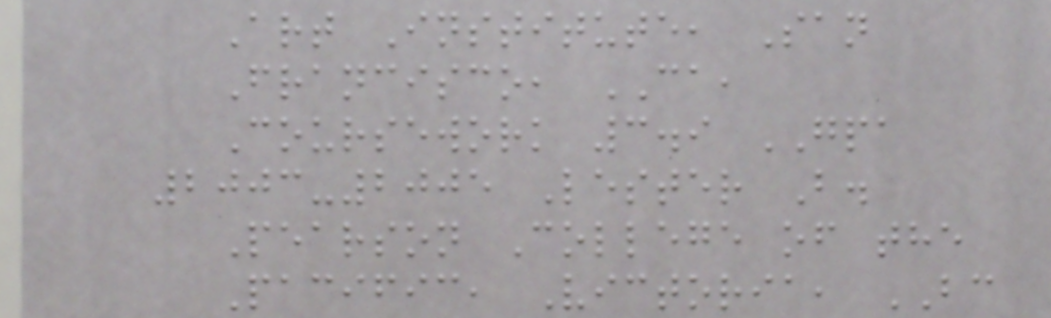Art Institute, San
Francisco, CA,
Coursework 3.9 GPA
2003-2005 Lester B.
Pearson College of the
Pacific, Victoria, BC
